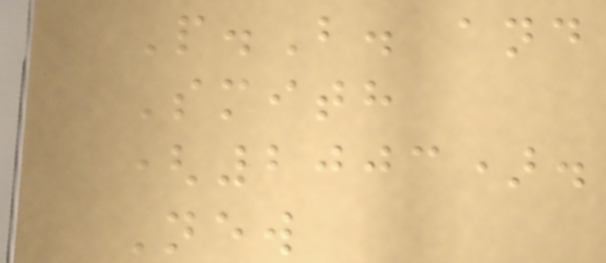P.B. and
Smith
(2003).
New
